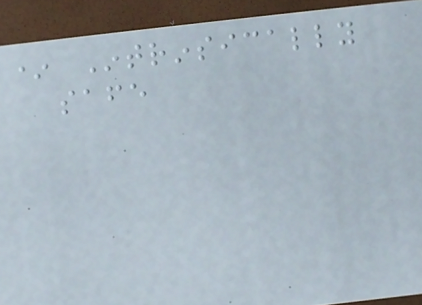* Intrinsically
safe
